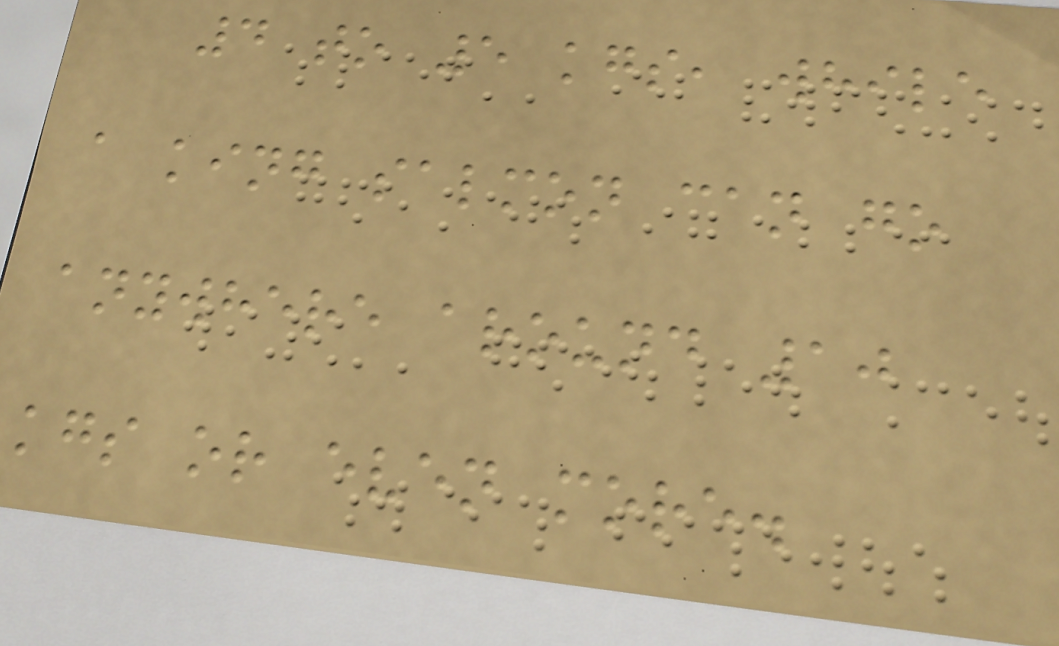4 to 5 kgs, while
a king salmon can go
anywhere around 10
kgs or even more.
